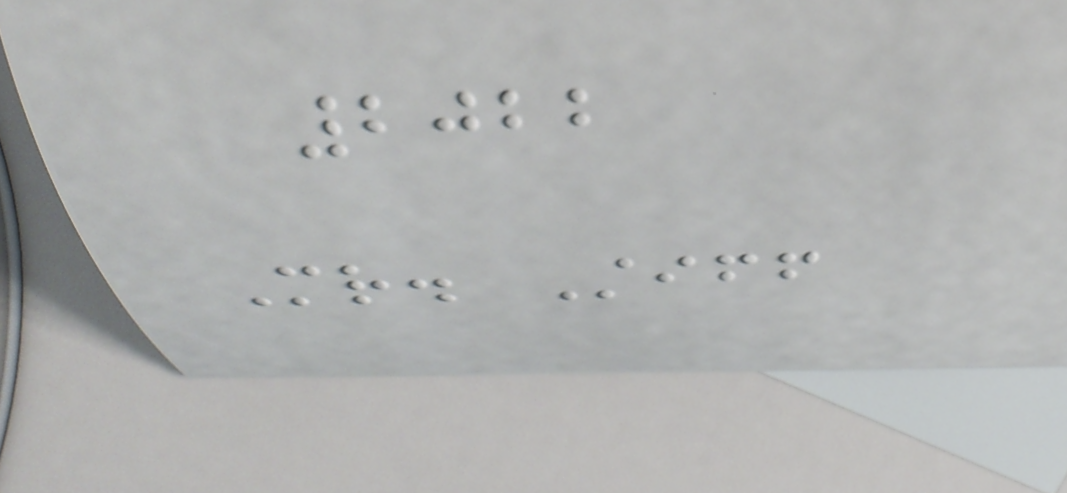2022
Mr. Stiff
